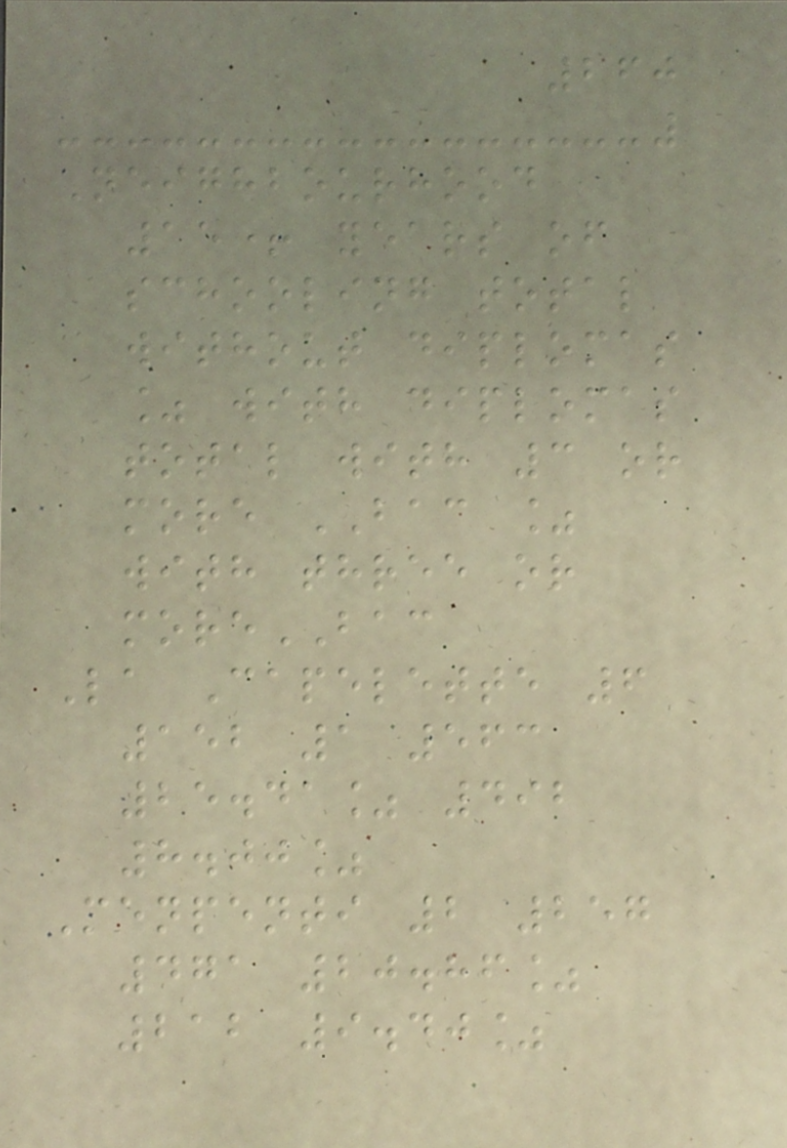260
Neighbourhood
15+ years of
schooling total
without diplomas
% with diplomas
total with 3 or
more BAC %
with three or
moreBAC
La Capelette 6
152 1 563
25.41% 492
8.00%
Menpenti 2 257
471 20.86%
212 9.40%
